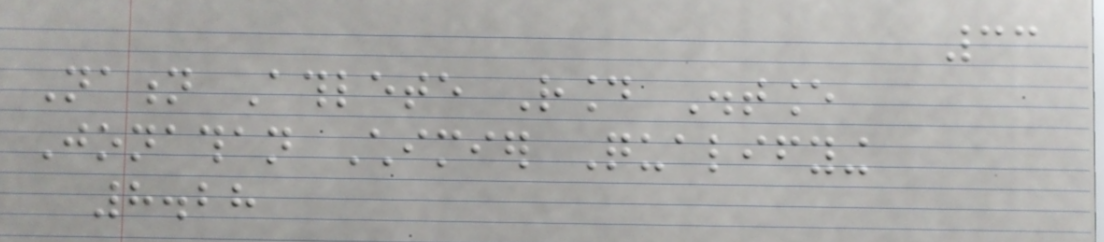33
Nation Athlete Round Distance
Jonathan Chimier Qualifying
8.28
